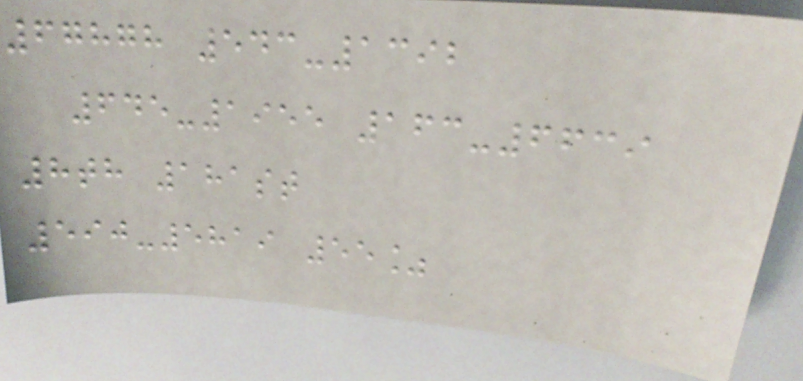67878 543-1392
645-1955 163-6639
8th 181st
590-5819 55%
